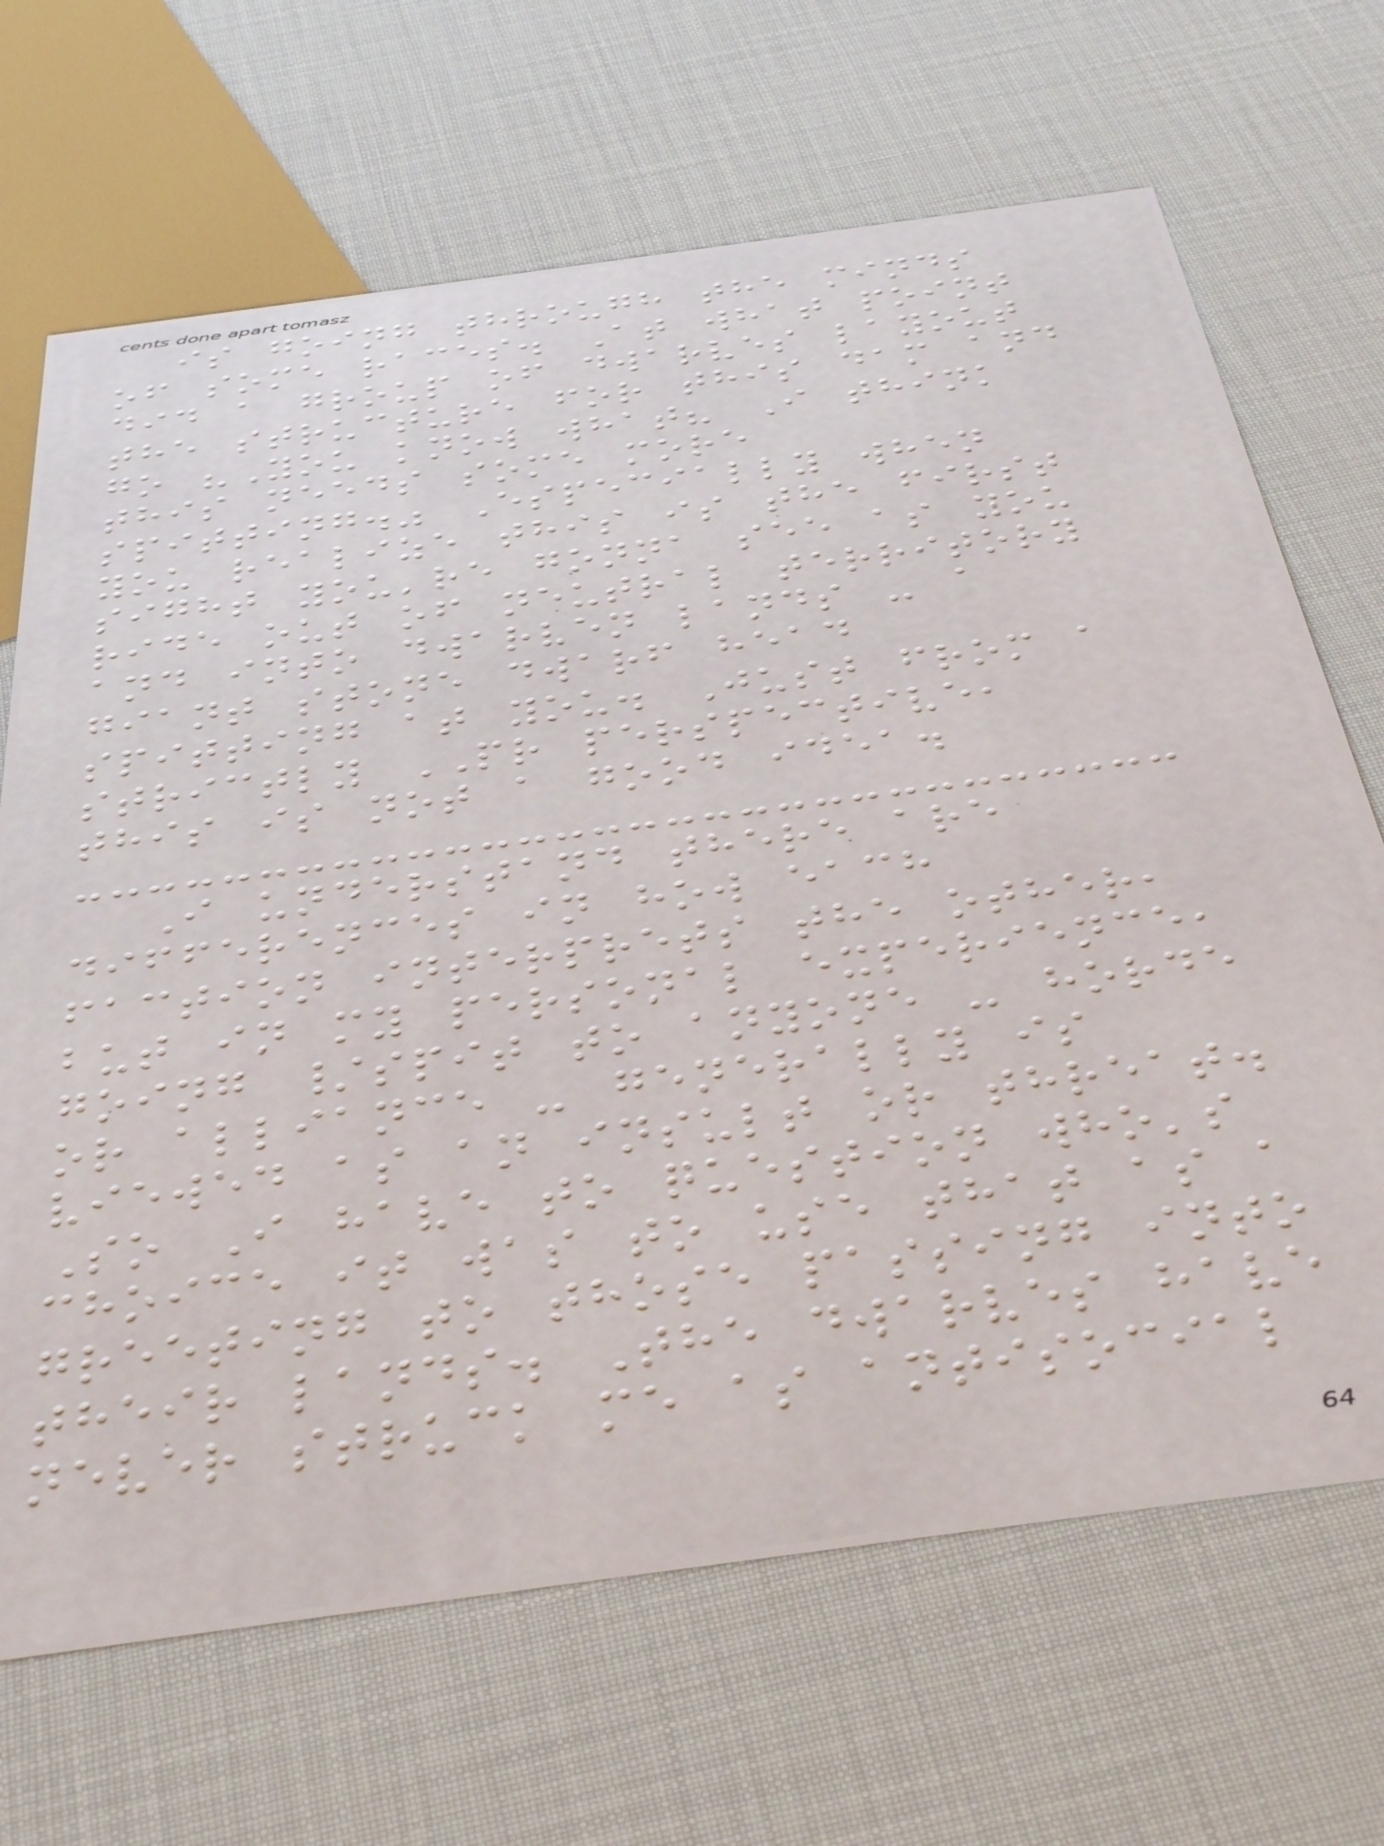is going through the minds
of some races. At what point
did a group of dwarves layout
the structure for this dam and
go "You know what? I think
this needs some more
spitting." Especially when
you realize this is the first
sight you're gonna see as you
ride out of neutral territory
and into dwarven lands - a
giant stone dwarf head
spitting at you. Just from a
strictly PR perspective,
this is not a good idea.
I understand there are
differences in how each
faction interprets the other,
but in my personal experience,
going /spit to anyone - horde
or alliance - generally is
viewed as an insult or threat.
So I have to question who's
choice it was to use that as a
greeting to those passing into
their lands. The dwarves have
never struck me as antisocial
